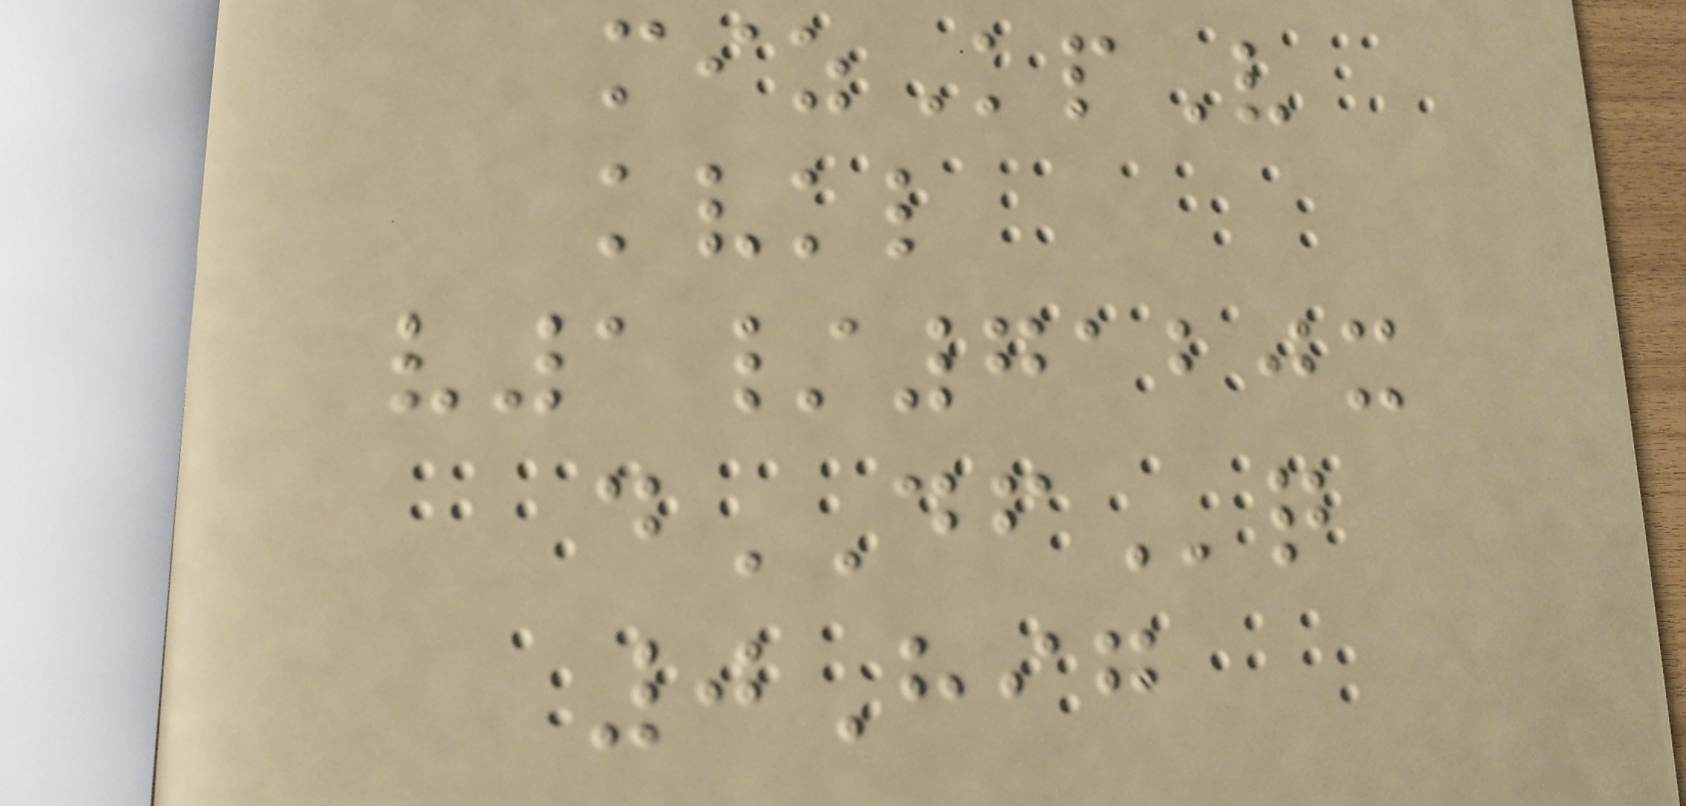mizKpV
kvkl
v1/7120x
dDFq
0Hig
